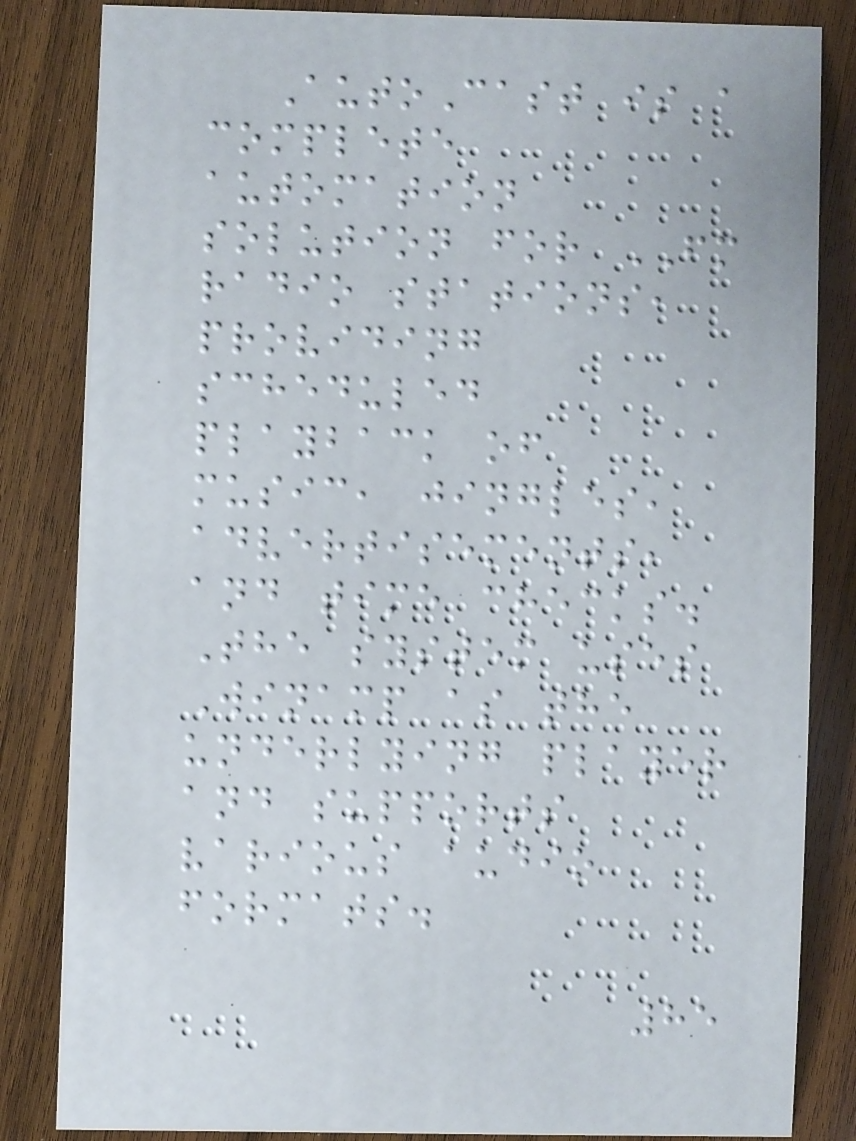AutoCast is a
complete
automation
solution for FM
radio stations,
providing
scheduled
playback of
music, jingles,
advertisements,
and time checks.
The system uses
Winamp as the
underlying player
and supports
various audio
formats.
85
